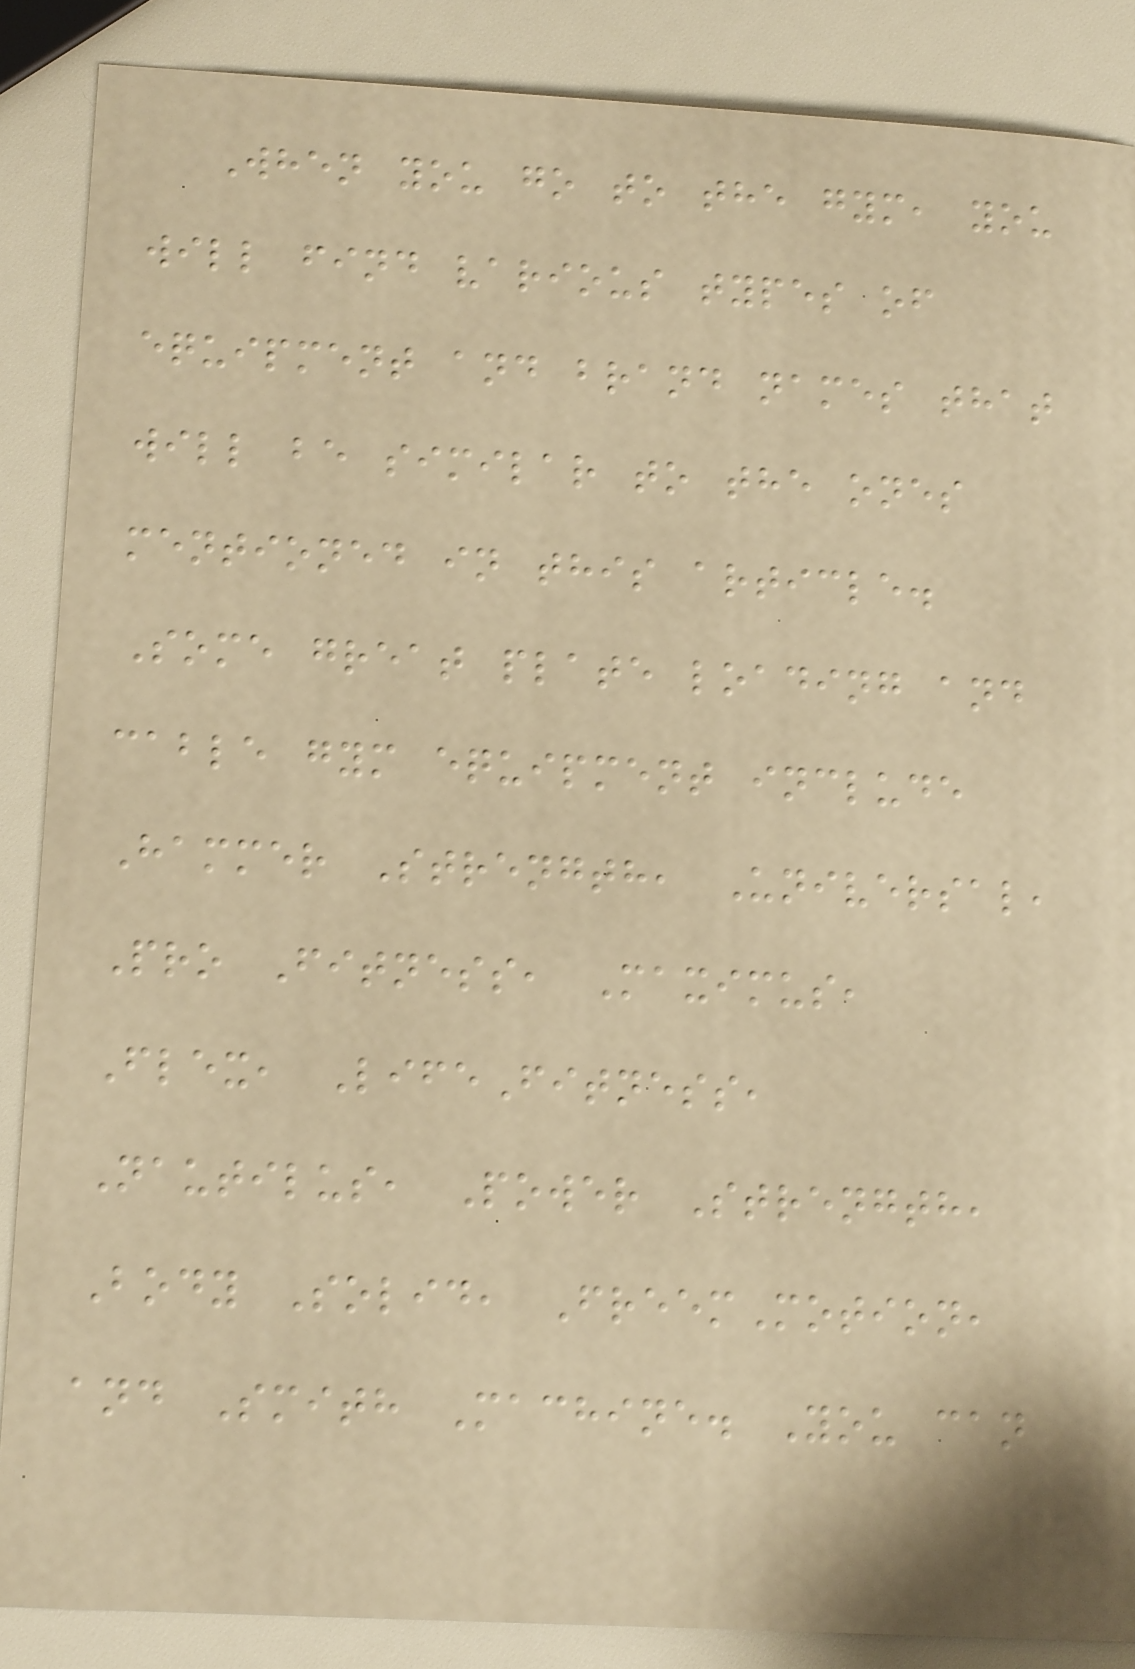When you go to the gym, you
will find various types of
equipment and brand names that
will be similar to the ones
mentioned in this article.
Some great plate loading and
cable gym equipment include
Hammer Strength, Universal,
Pro Fitness, Maximus,
Flex, LifeFitness,
Nautilus, Power Strength,
Body Solid, FreemMotion,
and Smith Machine. You can
